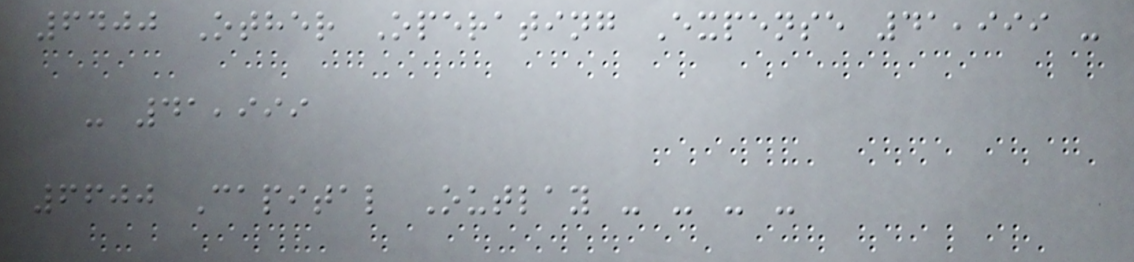6400 Other Operating Expense 41,999 -
- 41,999
6600 Capital Outlay - - - -
